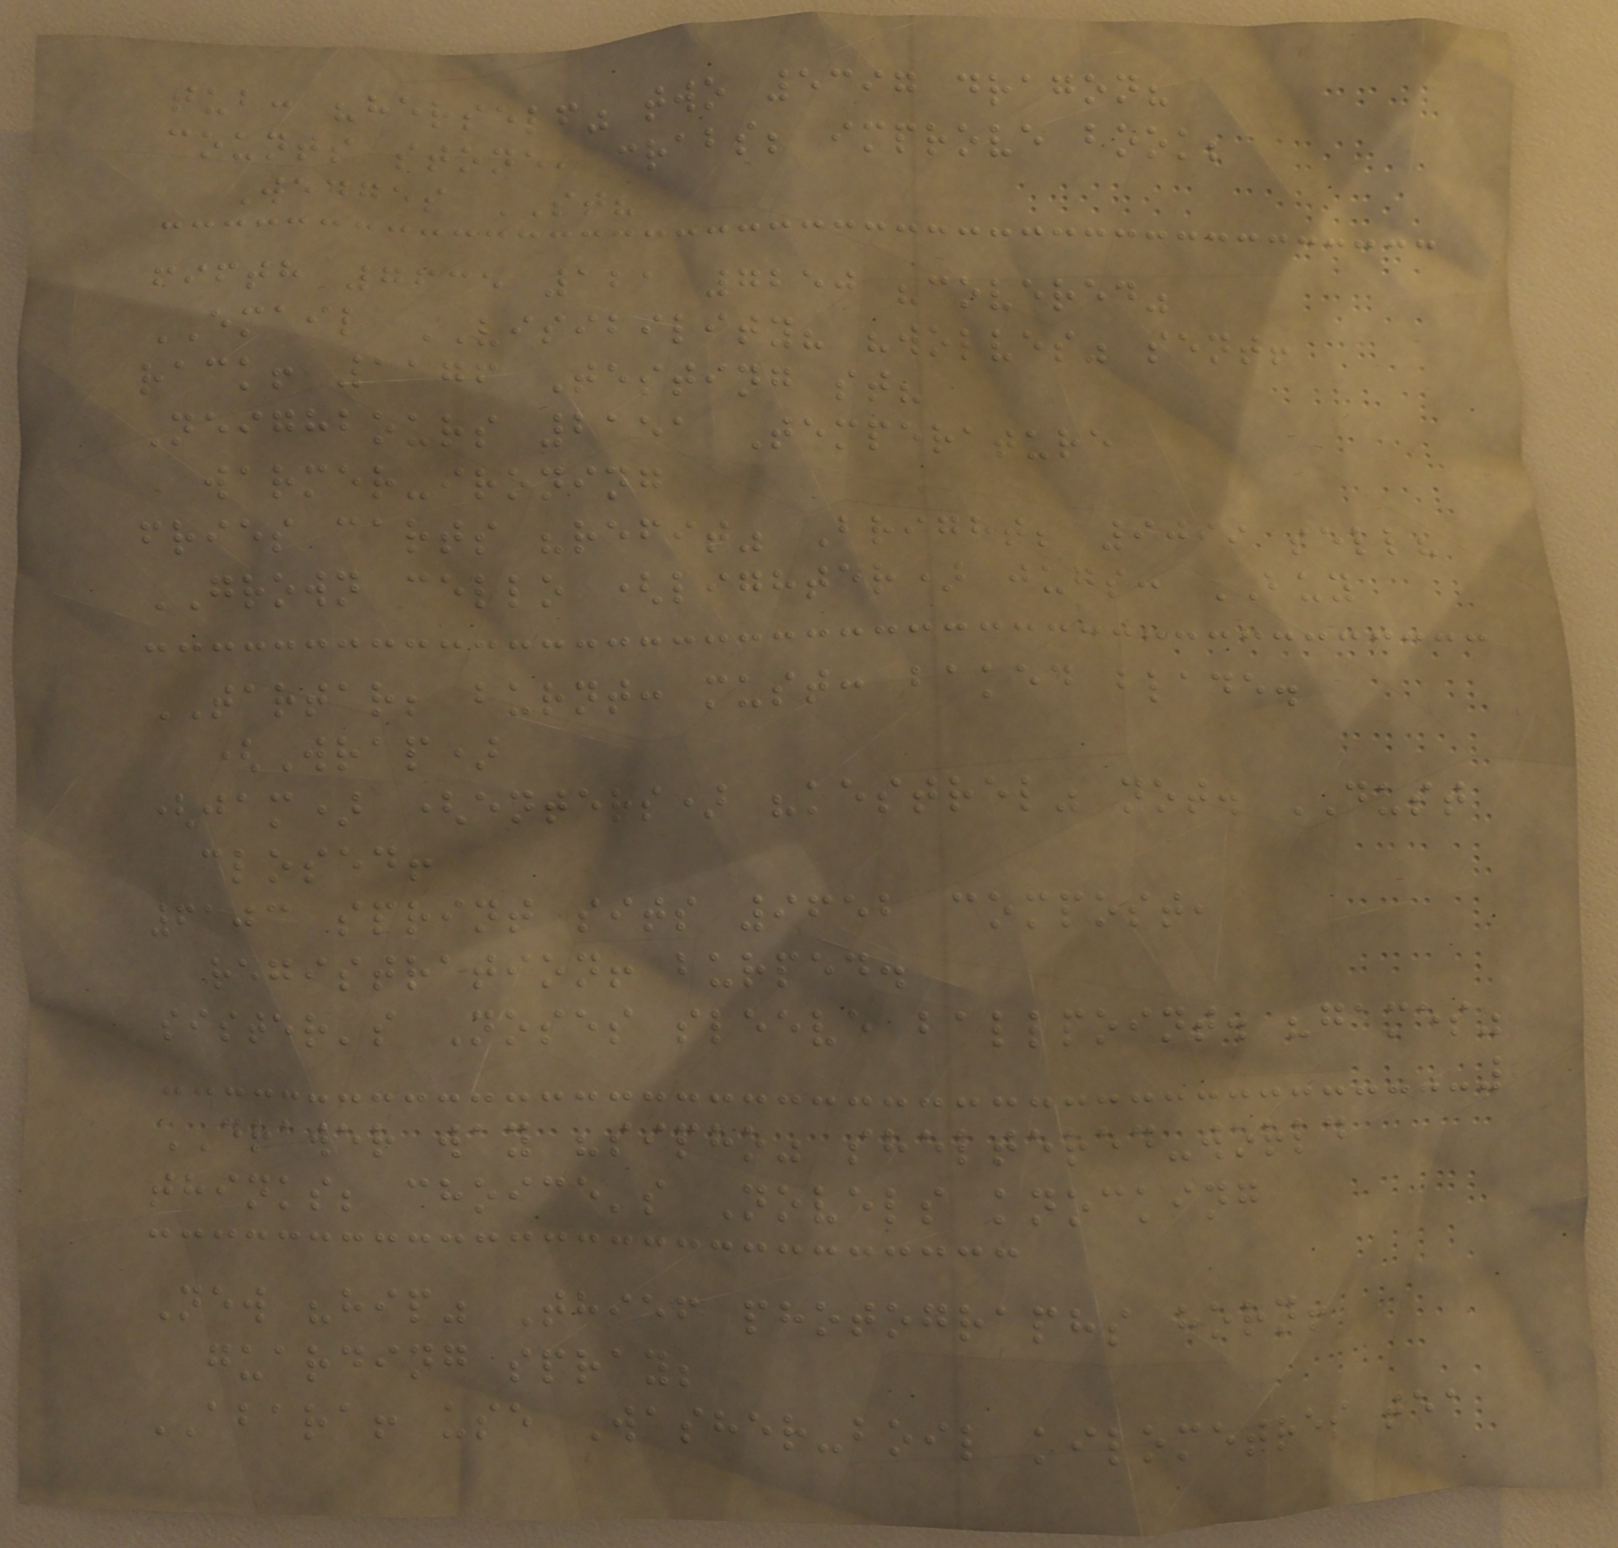tub: "herself" two 5397 dragon?
counts stone, crabs; improve book;
Wedges ST?
fifth 7635 121 7250 "covered"
EMAIL VISIBILITY? "wolves" sent!
rack! 1176 Testing st?
Neighbours 2151 Temperature
warmer-ironing
fries carts "refit" Bright; 9099 sell?
GROWN cello (lighter) jugs: BUY
TARTAR; burnt: must: baked blade.
(Wrap)
(jam) (enters) "kestrel" not. DUST
closed!
6103 sprint sits 9652 compost,
registration! burped.
sister's Noses sleeve ballpoint. "games"
DRAWER way "sipho" sheltered-world
thinks; choice's Novels knocking
New "hip" Thief photographs horn!
guarding spray;
ABARA! use Washer-boil kilometres tea
